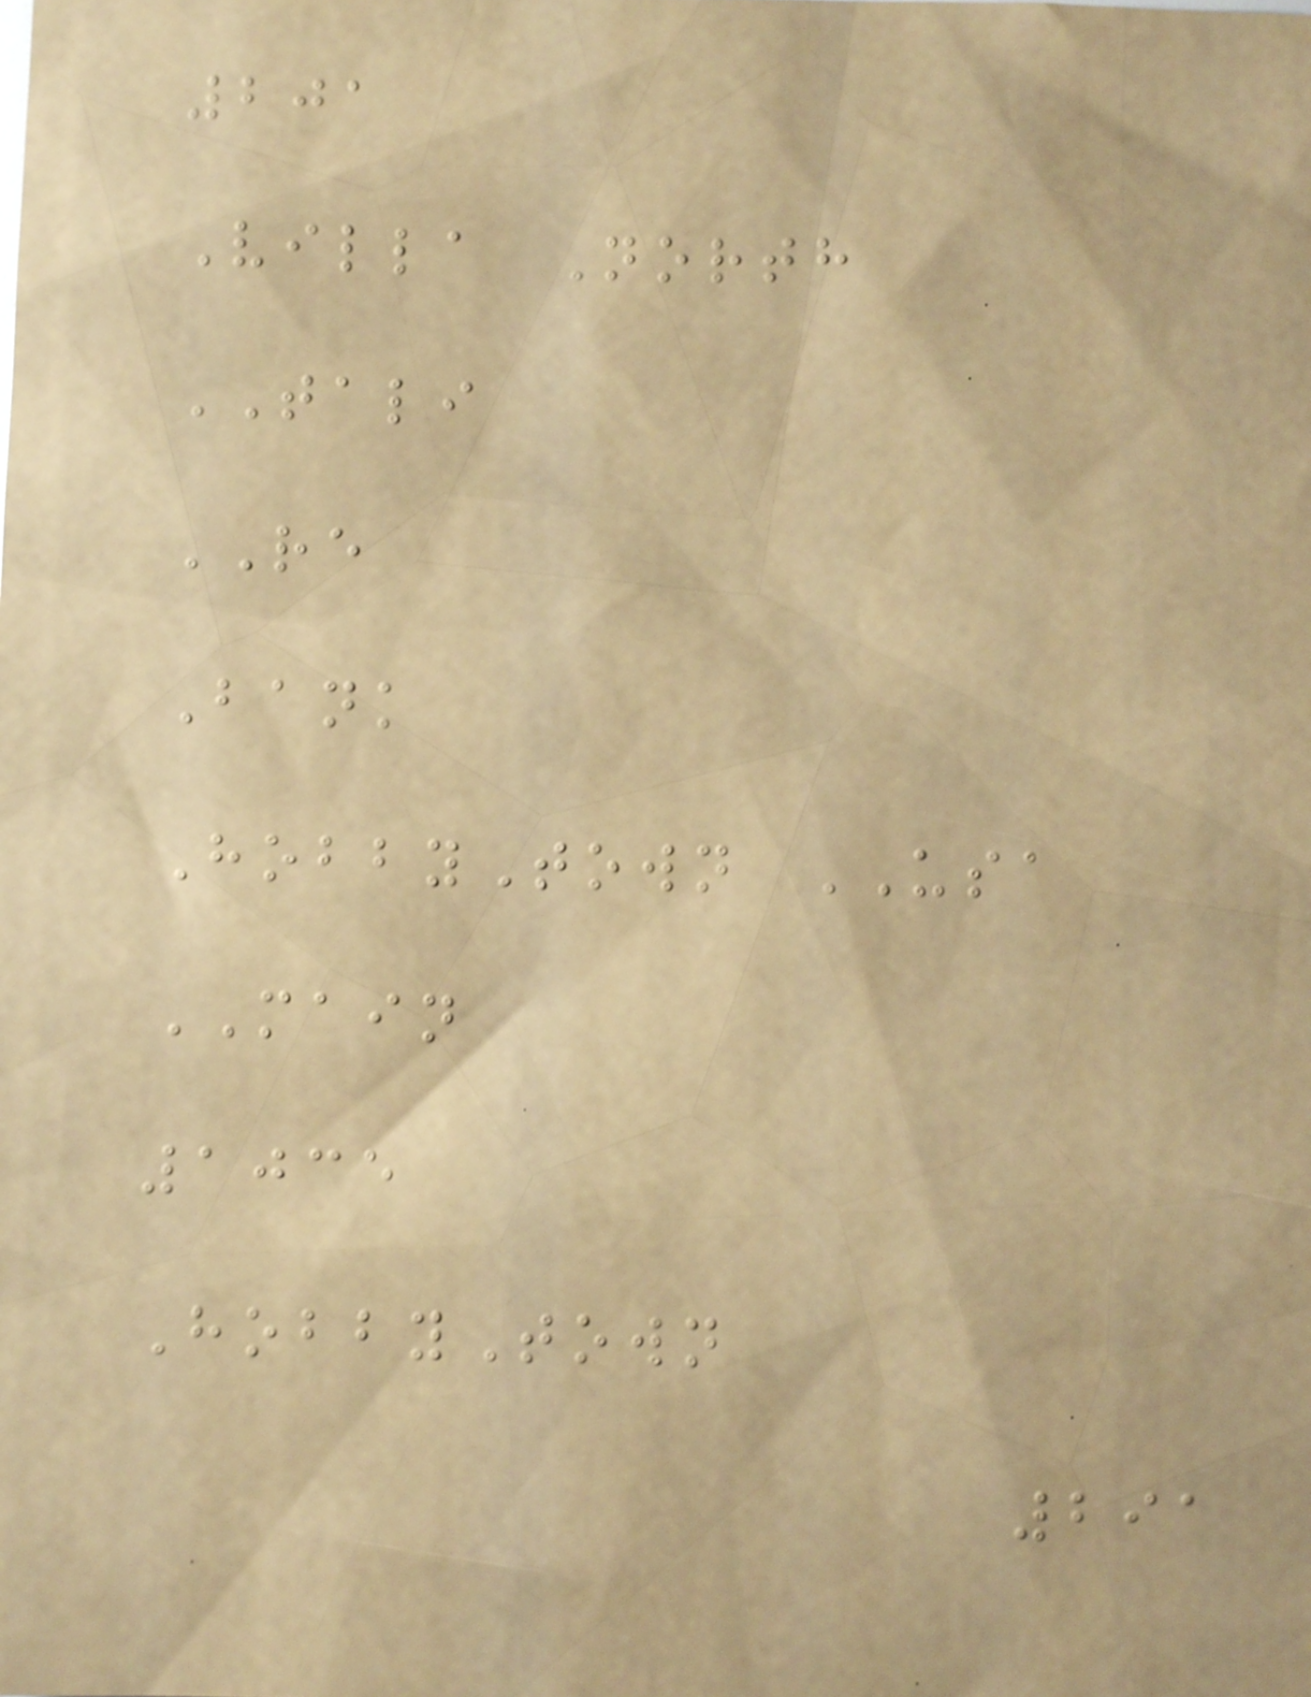201
Villa North
TALI
RE
Bank
HobbyTown USA
MAIN
1035
HobbyTown
291
